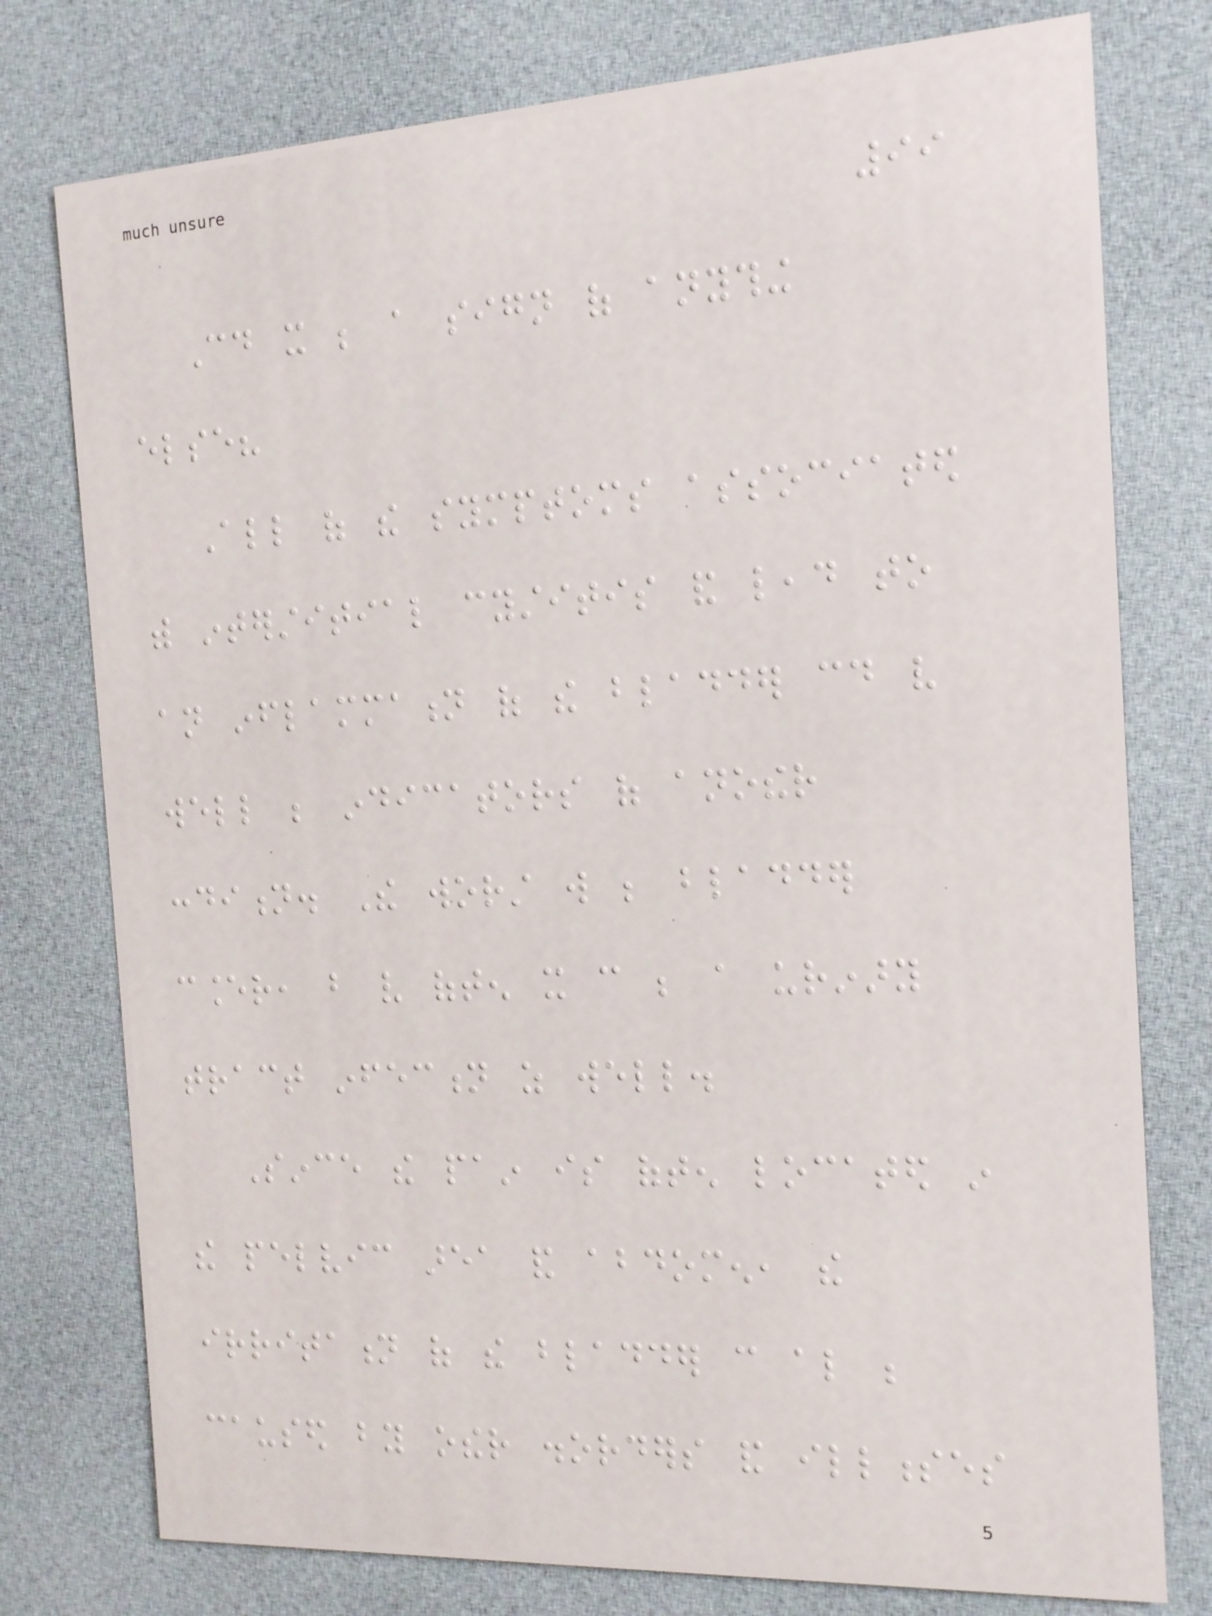99
Could it be a sign of anything
else?
All of the symptoms associated
with interstitial cystitis and lead to
an inflammation of the bladder could very
well be indicators of another
condition. The worst will be bladder
cancer, but very often it can be a urinary
tract infection as well.
Since the pain is often located in
the pelvic area and abdomen, the
irritation of the bladder can also be
caused by other disorders and illnesses
